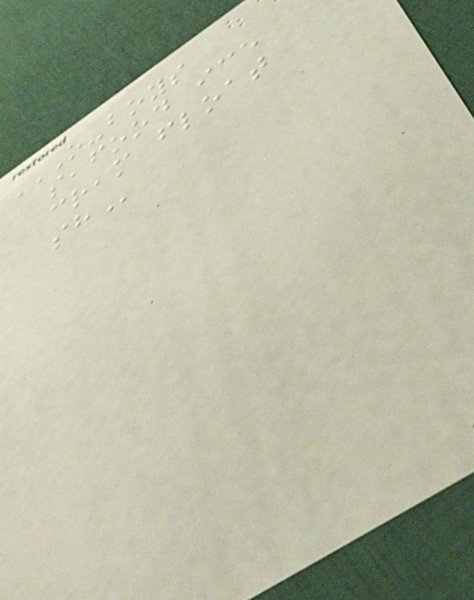O-BOYS
SEAFOOD ICE
CREAM FLOAT
SH
